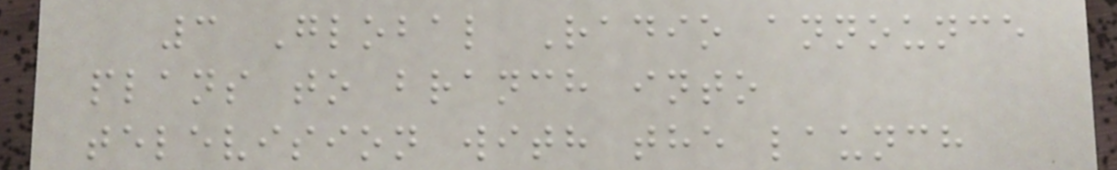3 Global Radio announce
plans to branch into
television with the launch
